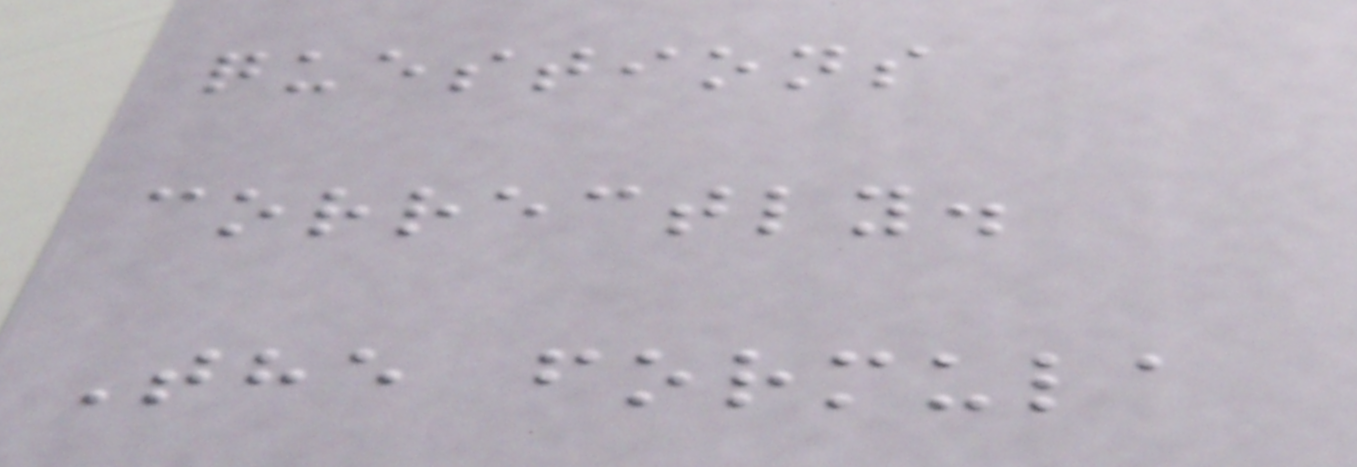questions
correctly.
The formula
